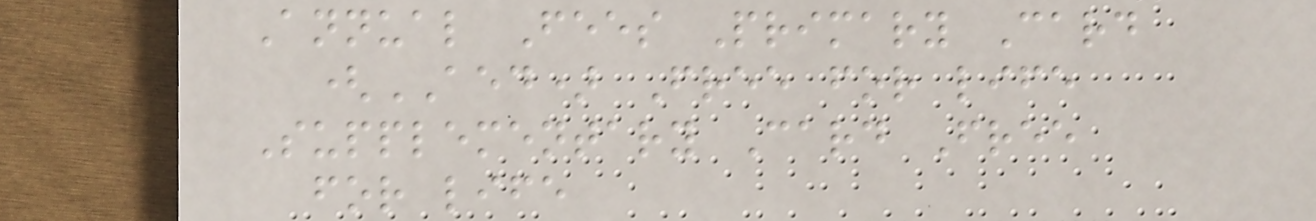Annual Fees Primary Card
(AED) Free for life
Supplementary Card Free
for life
